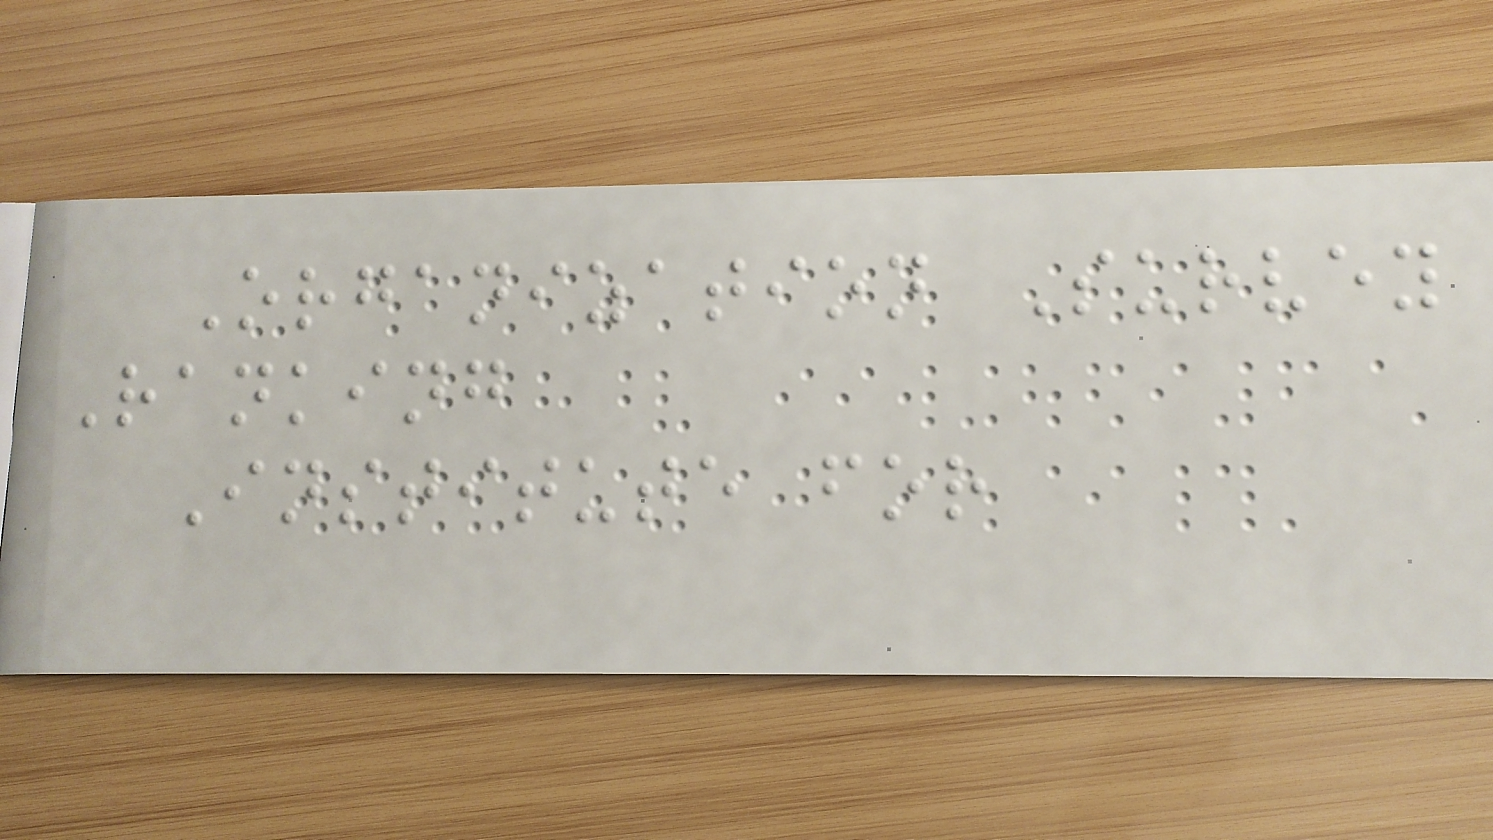Organization Survey
Ranking
Institute for
